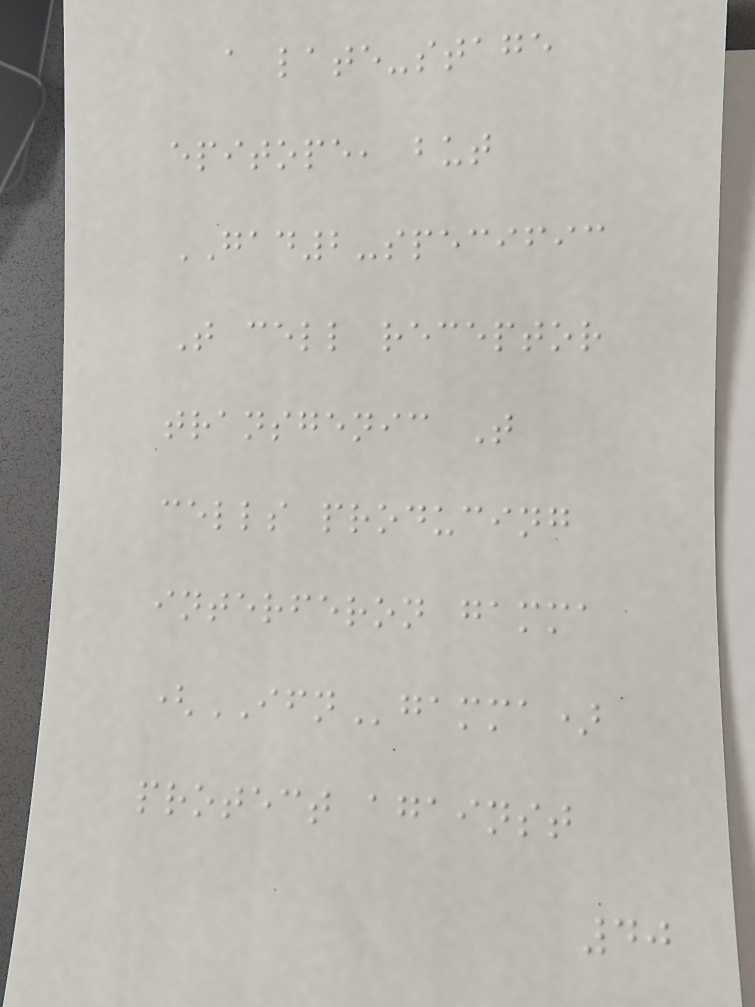a late-stage
epitope, but
GAD2-specific
T cell receptor
transgenic T
cells producing
interferon gamma
(IFNgamma)
protect against
40
